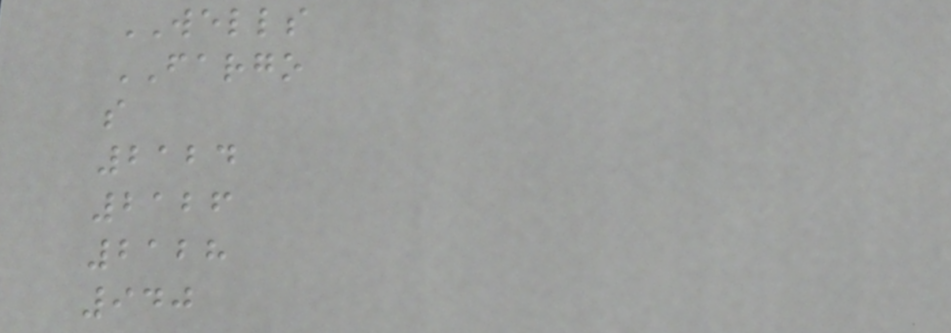WELLS
FARGO
s
2124
2126
2128
940
